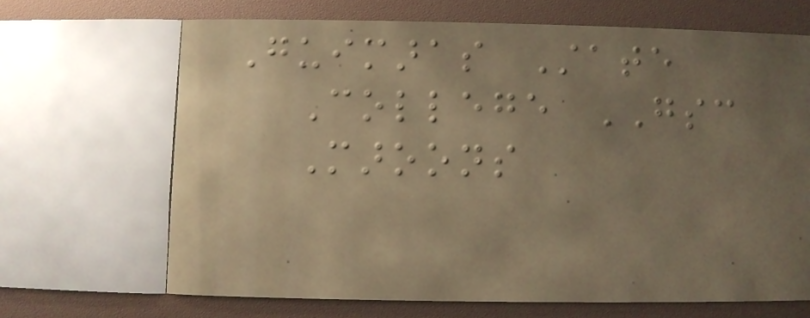Guimaras State
College GSC
Maroons
